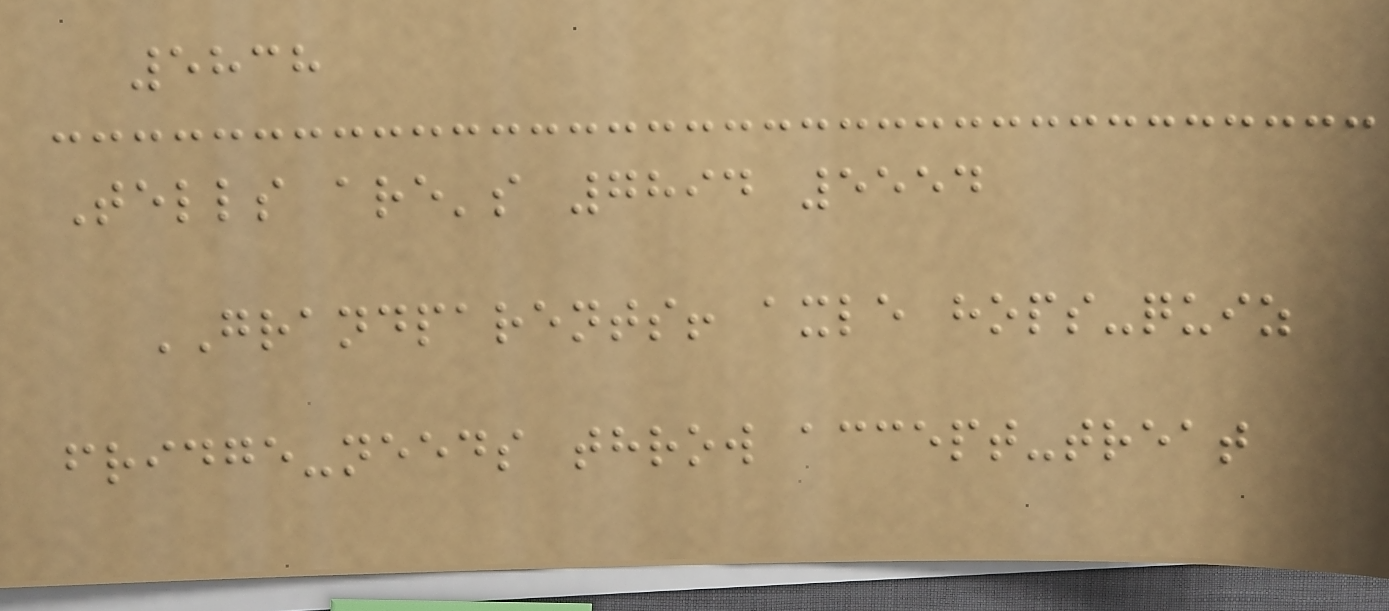5838
Tells are's 7894 5554
GRANDPARENTS! axle hops-quiz
fridge-needs throw accept-treat
